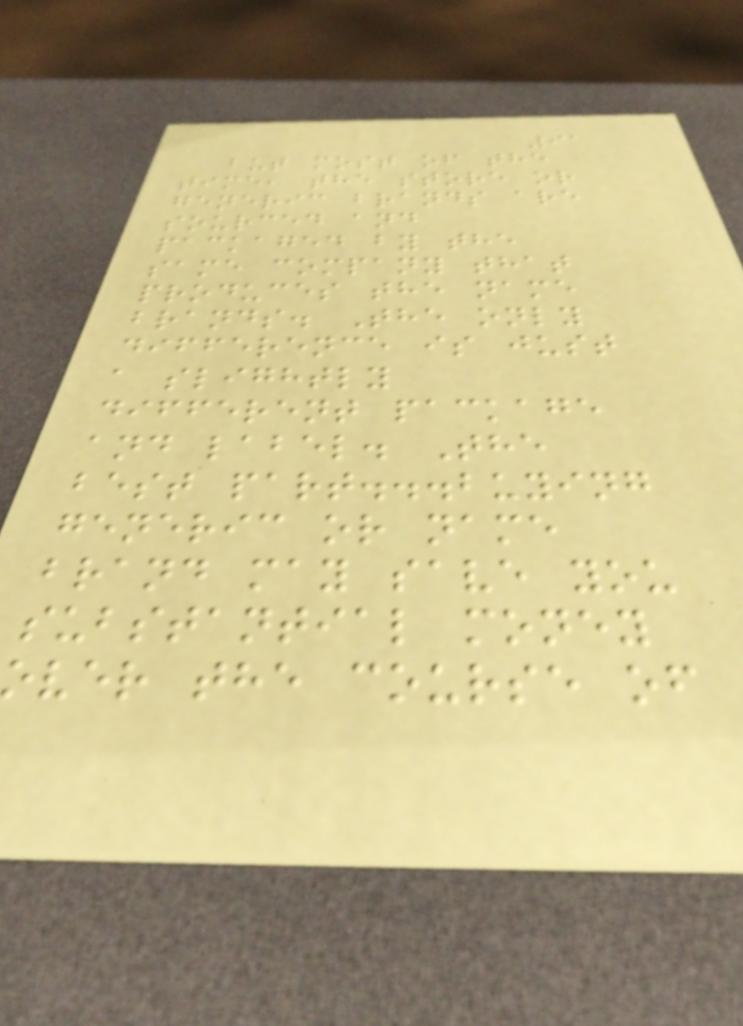91
but most of the
time, the store or
generic brands are
sourced and
packaged by the
same company that
produces the name
brands. The only
difference is just
a slightly
different package
and label. The
best part...buying
generic or name
brand may save you
substantial money
over the course of
